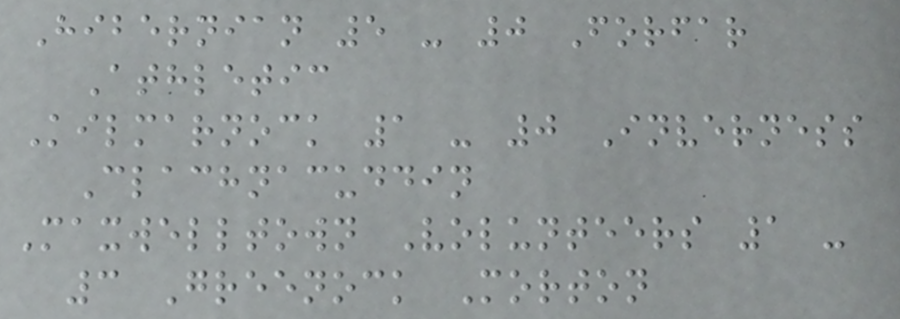Hibernian 5 - 0 Forfar
Athletic
Kilmarnock 1 - 0 Inverness
Clachnacuddin
Maxwelltown Volunteers 1 -
3 Greenock Morton
